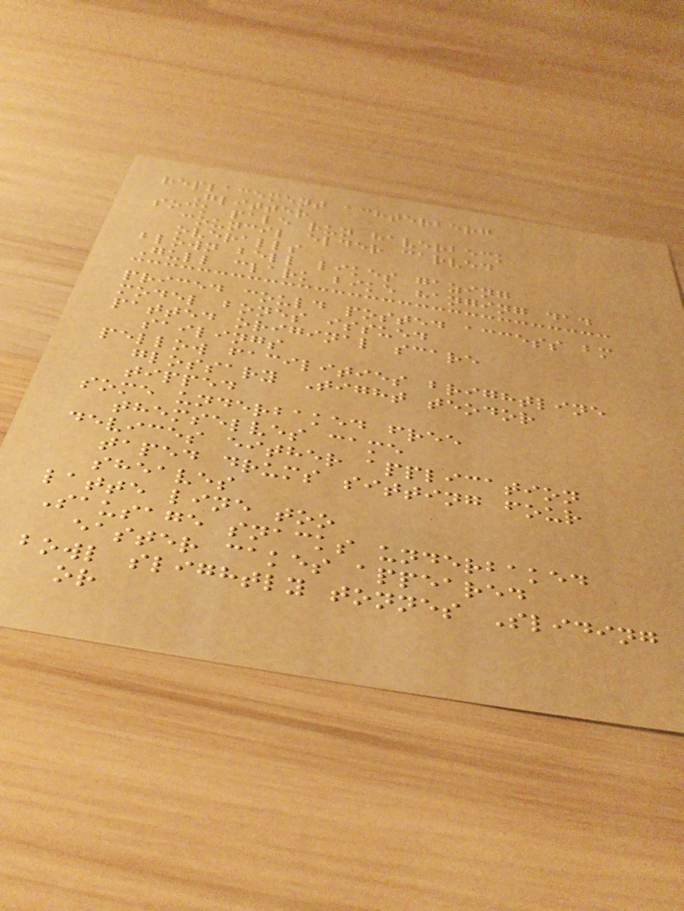replacement achterberg
Glitter
sock pale run haverbeck
council elder carved
overalls
blown bell likes gazing
Gull clark bike hanging dad
priced could posted access bm
model bones issued
patted original scare
sailings
pellow facilities brightline
glossary Tight teodor
tipped
some underbaked free
themselves came
devices either application
taped drums sitting four
sheaves
latte line too
Sausage snacks underbaked
easter cakes appeared
bowl slightly tonnes Sliding
or
